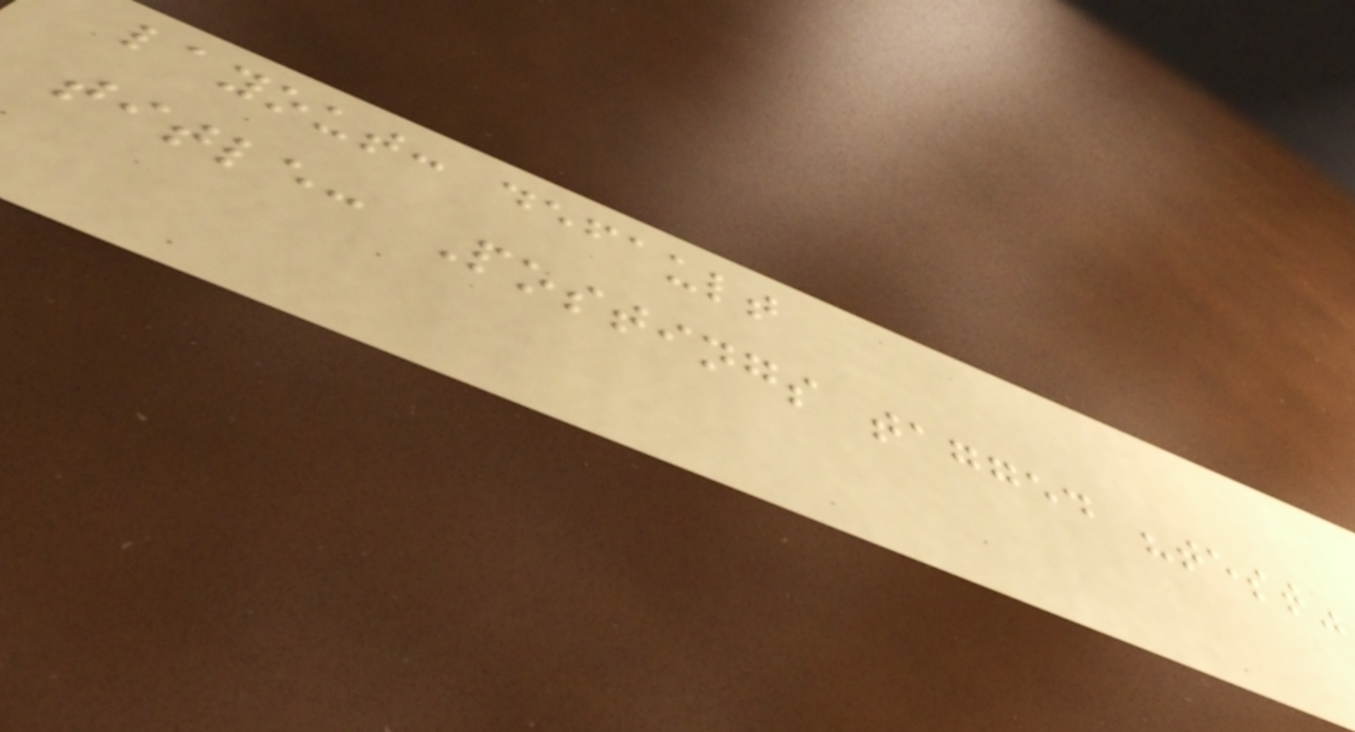layout: default
title: Postings tagged "test"
